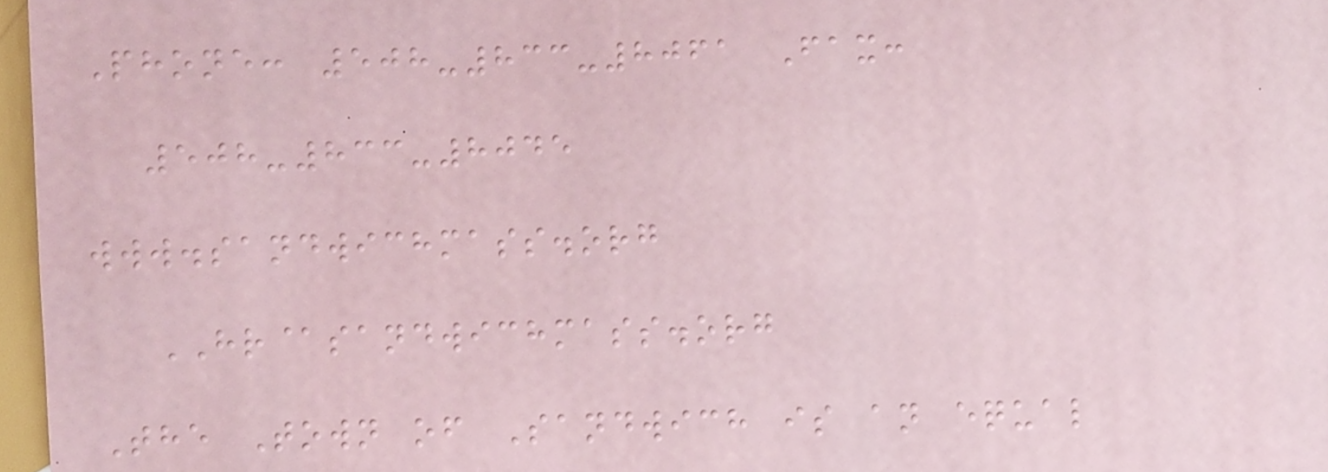Phone: 508-833-8061 Fax:
508-833-8045
www.sandwichmass.org
HR@sandwichmass.org
The Town of Sandwich is an equal
